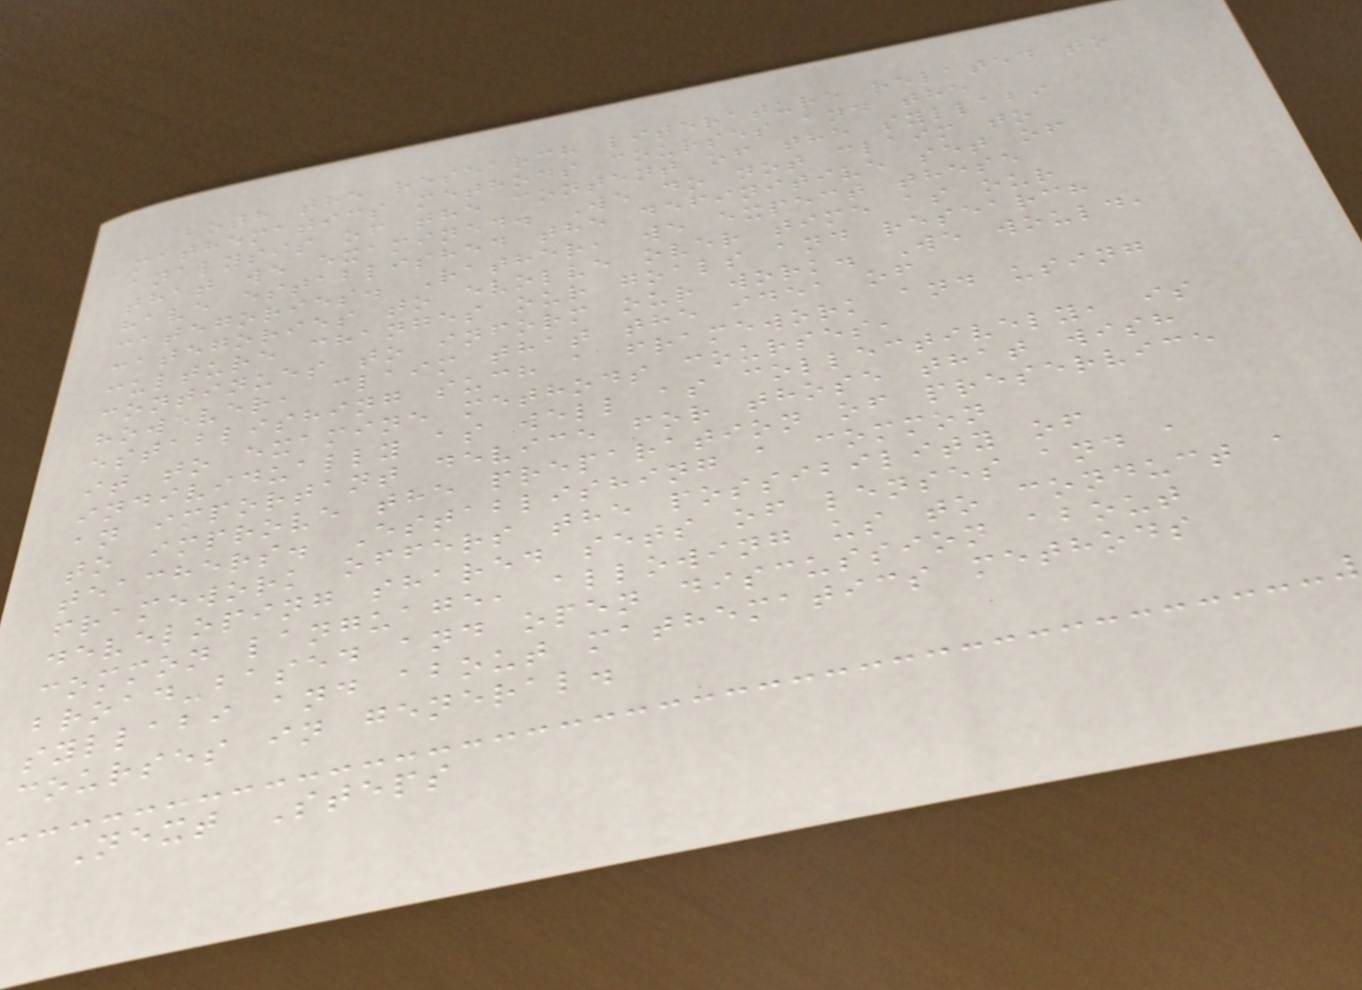both the research literature related to
mathematics methods courses and the
analysis of the content of the syllabi
that we examined. We do not claim to
have established the definitive set of
categories. Rather, we expect these
categories to evolve over time as our
culture changes our goals and research
continues to inform our work. We would,
however, claim that the idea of
establishing such a framework and using
it to examine methods courses,
individually as well as collectively, is
an important device for those that wish
to improve the preparation of preservice
teachers. Establishing a common
framework offers the possibility of
developing shared sets of lenses and a
common language, allowing us to conduct a
broad-based and open discussion about
syllabi and about mathematics methods
courses in general.
Next Steps
